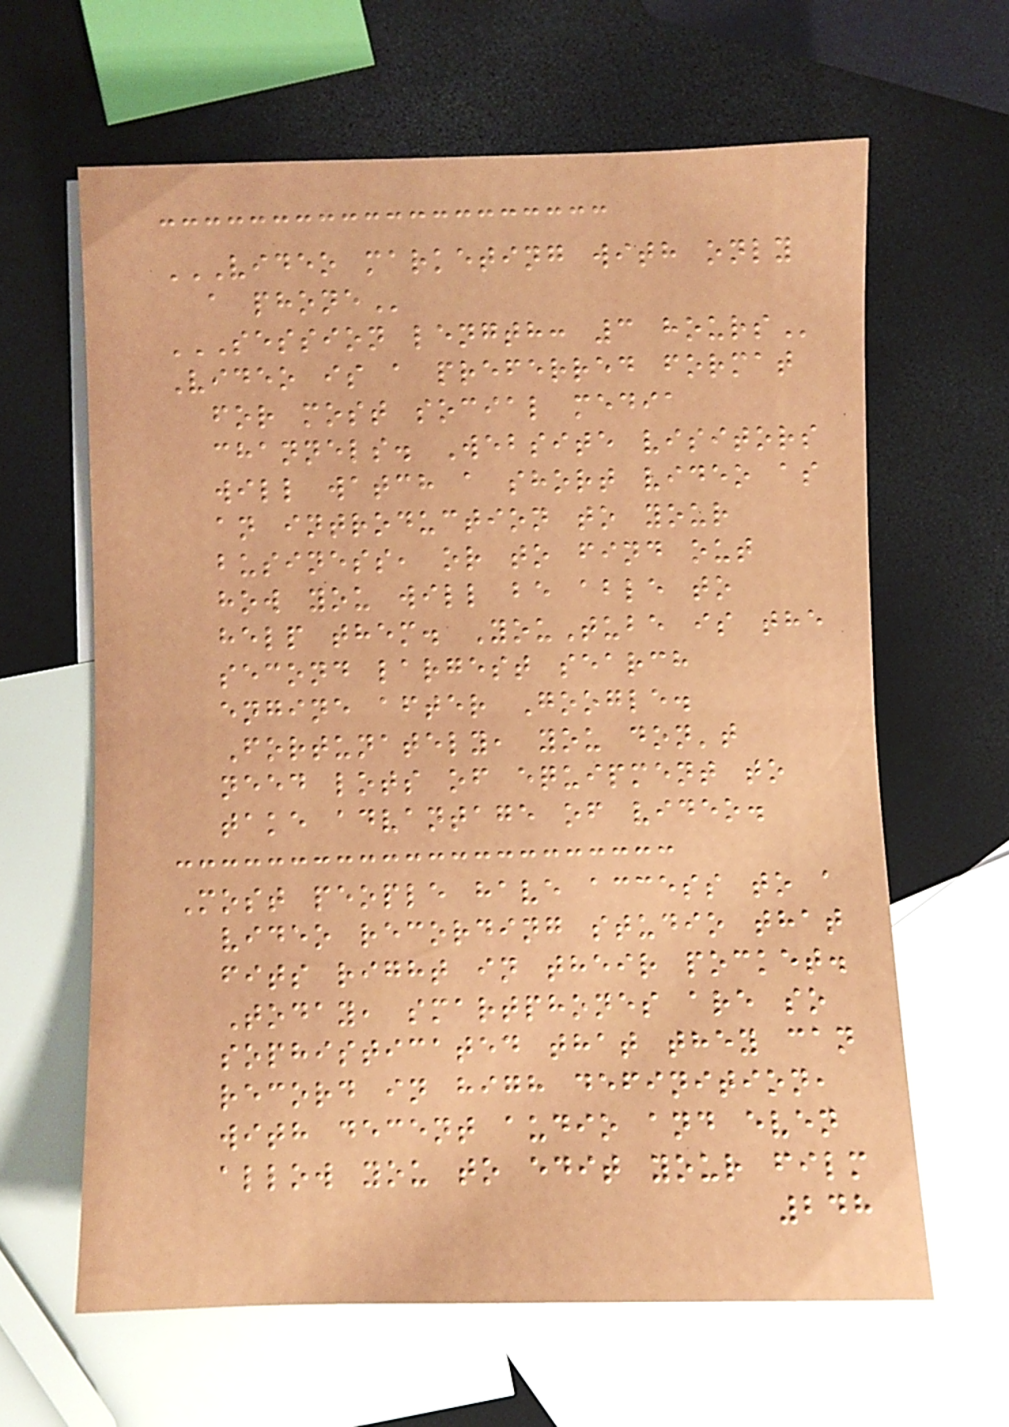VIDEO MARKETING WITH ONLY
A PHONE
SESSION LENGTH: 3 HOURS
Video is a preferred format
for most social media
channels. Website visitors
will watch a short video as
an introduction to your
business, or to find out
how you will be able to
help them. YouTube is the
second largest search
engine after Google.
Fortunately, you don't
need lots of equipment to
take advantage of video.
Most people have access to a
video recording studio that
fits right in their pocket.
Today, smartphones are so
sophisticated that they can
record in high definition,
with decent audio and even
allow you to edit your film
248
